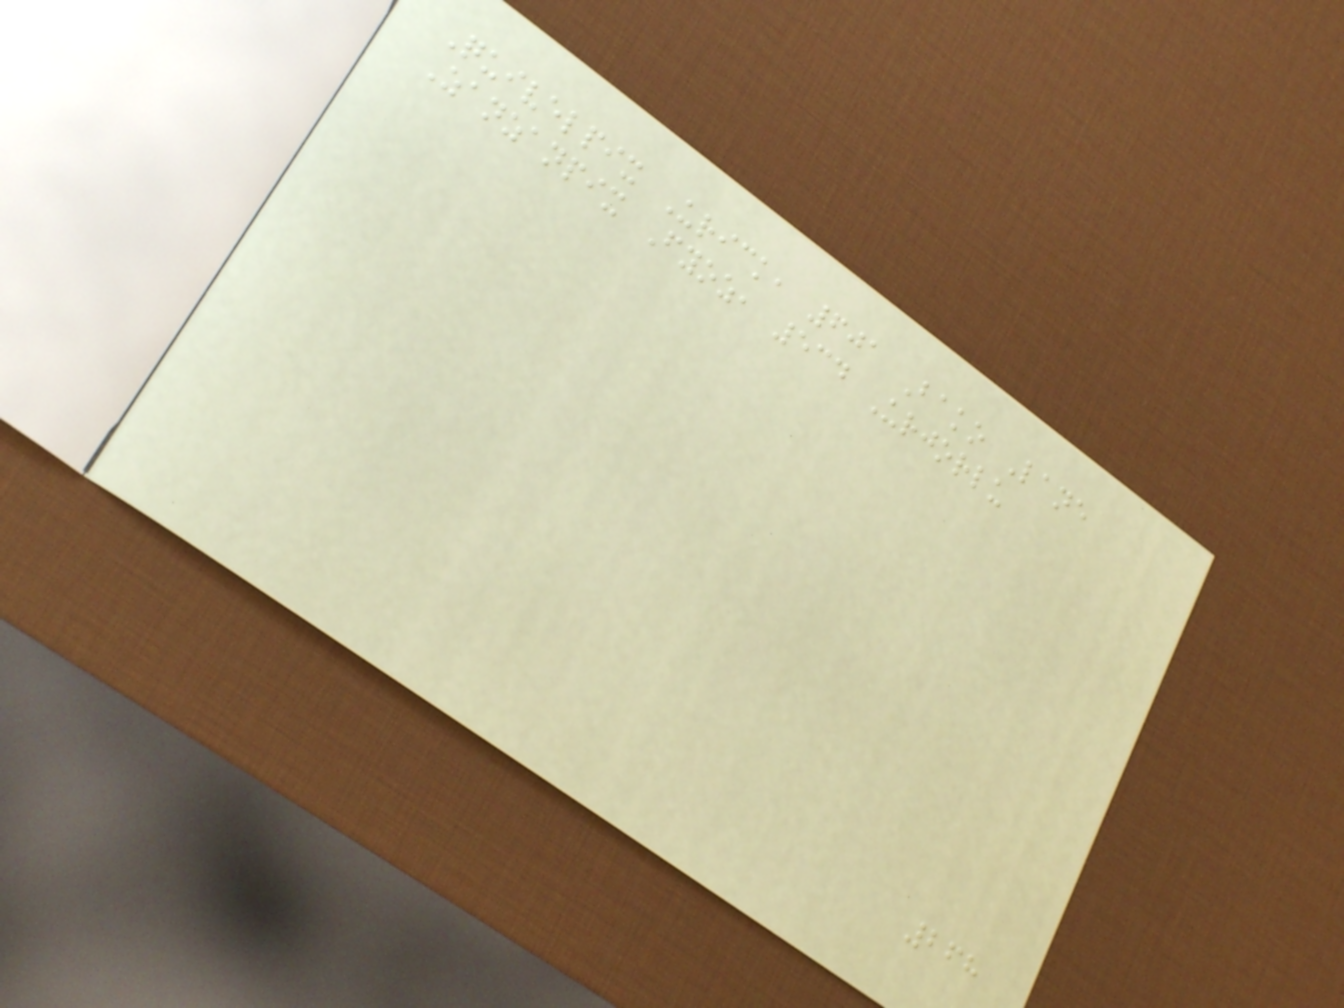Quivelpix Urick, 601 Bako Lane
Zanzanpix Fyoz, 534 Urjorlu
268
